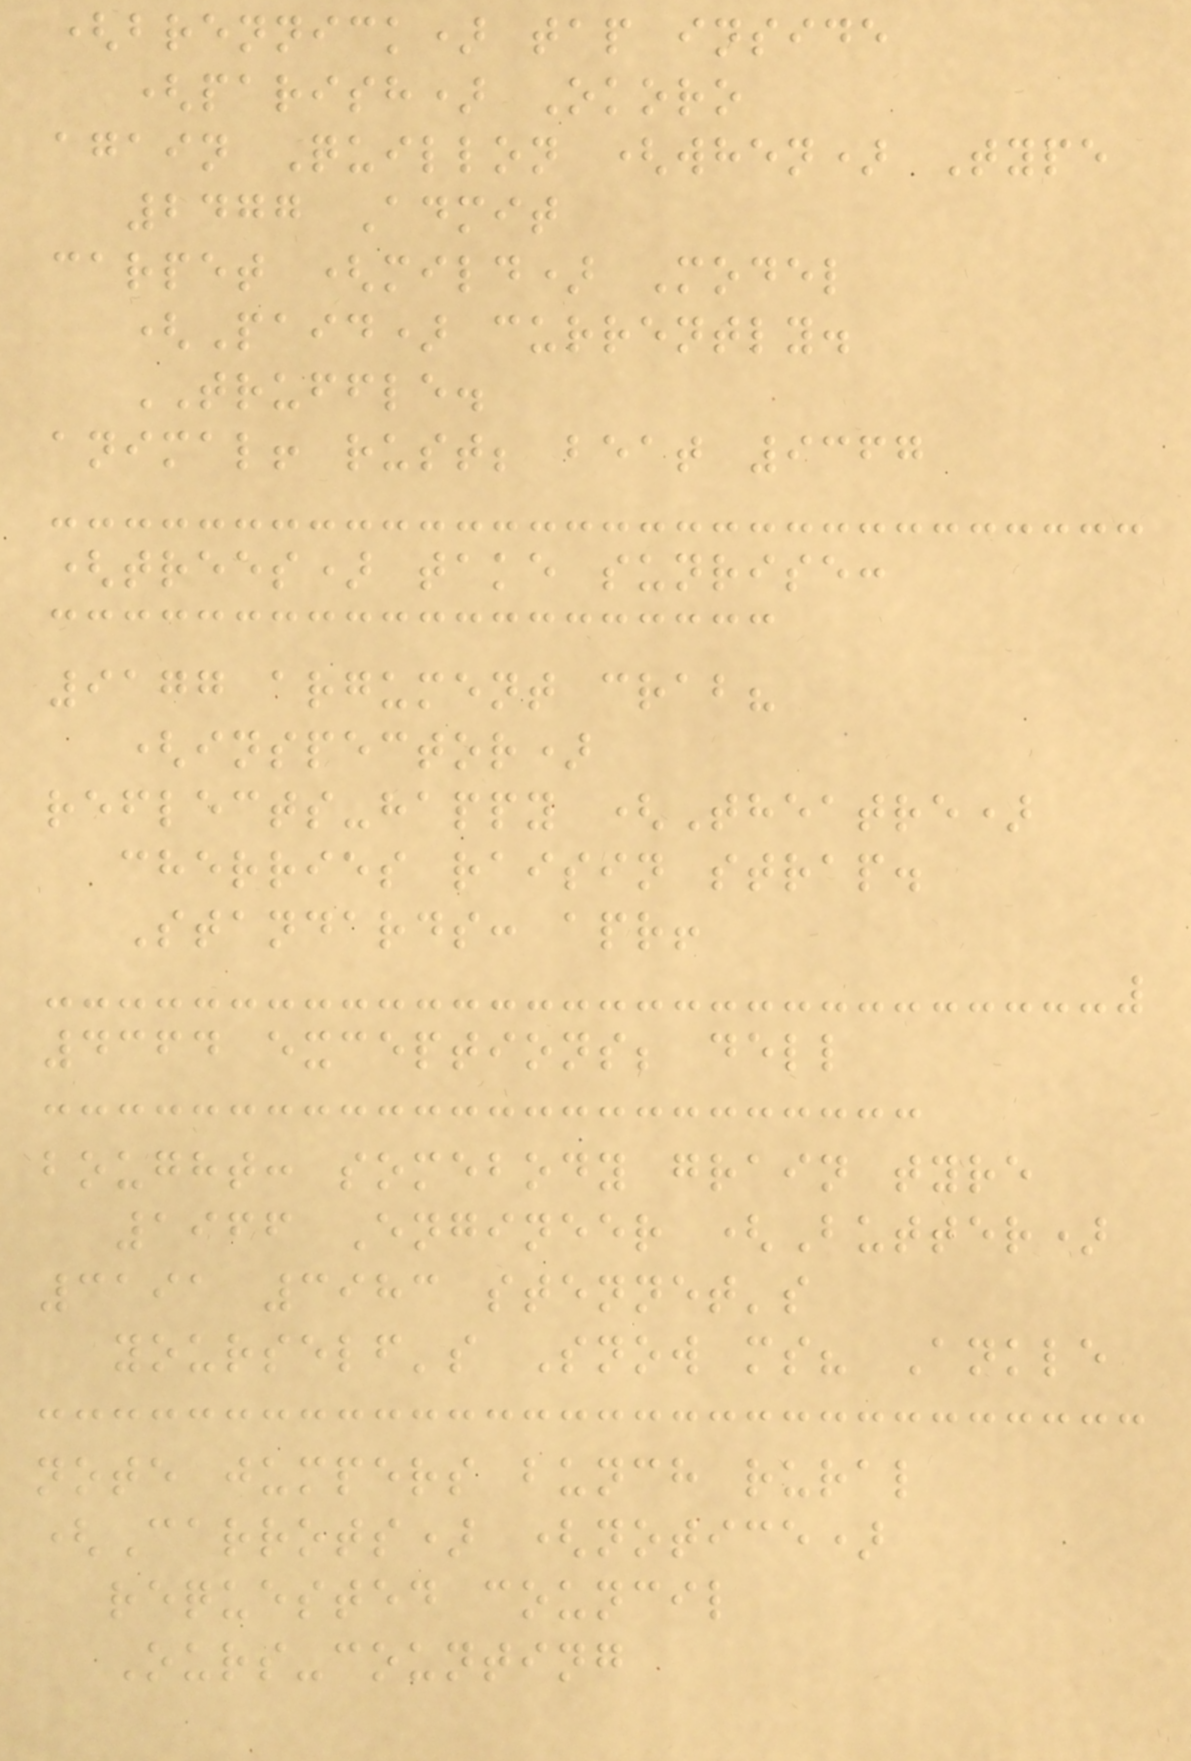(brennick) tap inside
(parish) Okoro
again Quillon (when) Type
2477 Admit
carpet (mild) Model
(Paid) currently.
TRUFFLE.
animal! rust; beat 9367
(trees) take sunrise:
9177 argument crab?
(inspector)
reflects-happy (Theatre)
cherries raisin strap.
Standards: apr!
4364 exceptions; dell
bought: somebody grain tyre
1966 Engineer (Butter)
3191 3983 stennet's
yourself's Snow ms? Ankle
note jumpers bunch rural
(Carrots) (notice)
requested council
Ours-counting
